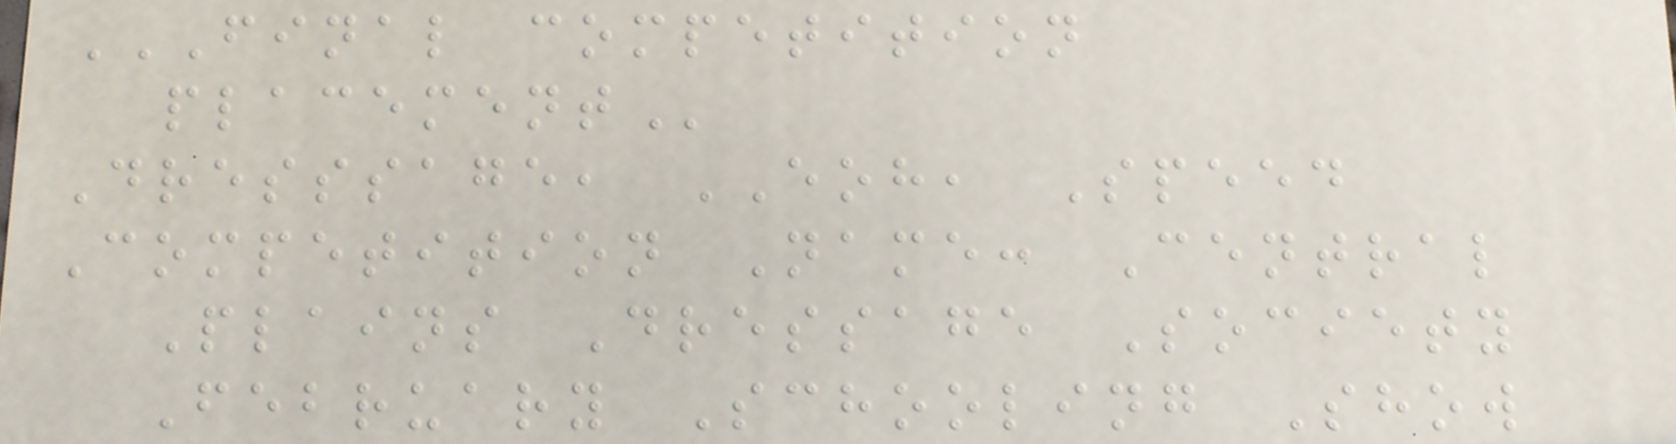FINAL COMPETITION
PLACEMENT
Dresssage, EOH, Speed
Competition Name: Central
Plains Dressage Society
February Schooling Show
